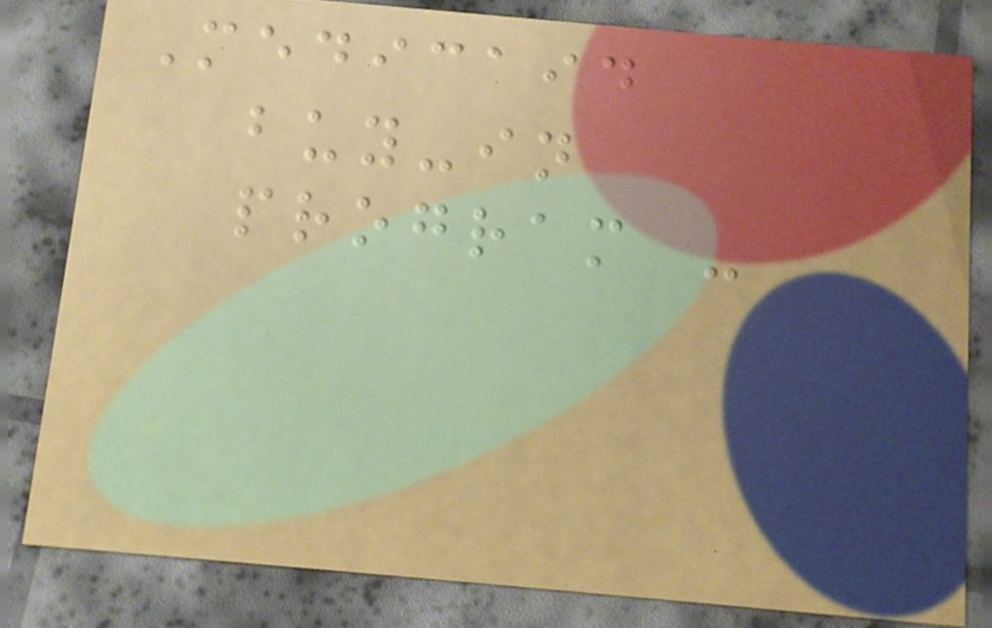Medicaid
buy-in
program -
